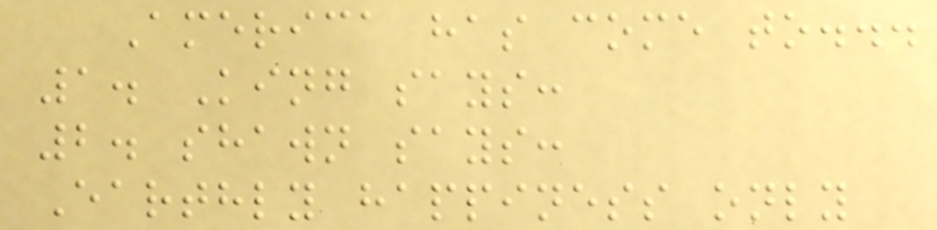America has come to...
1. King says:
2. shawn says:
Earthly happiness only
